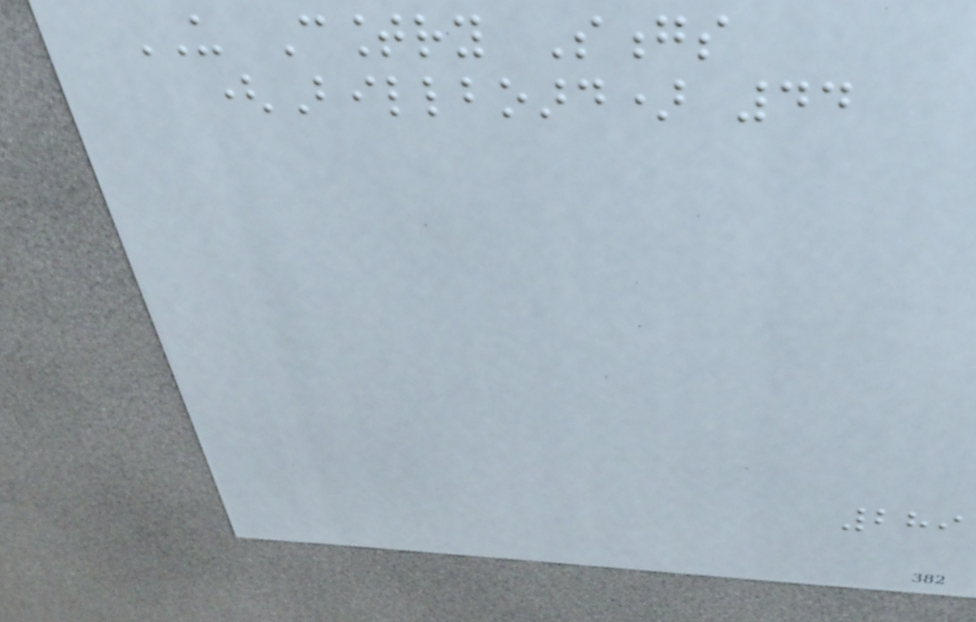US Country Songs
(Billboard) 44
289
